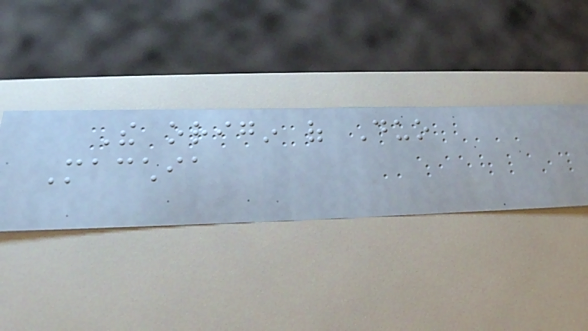The origin of Duo
Macchia
